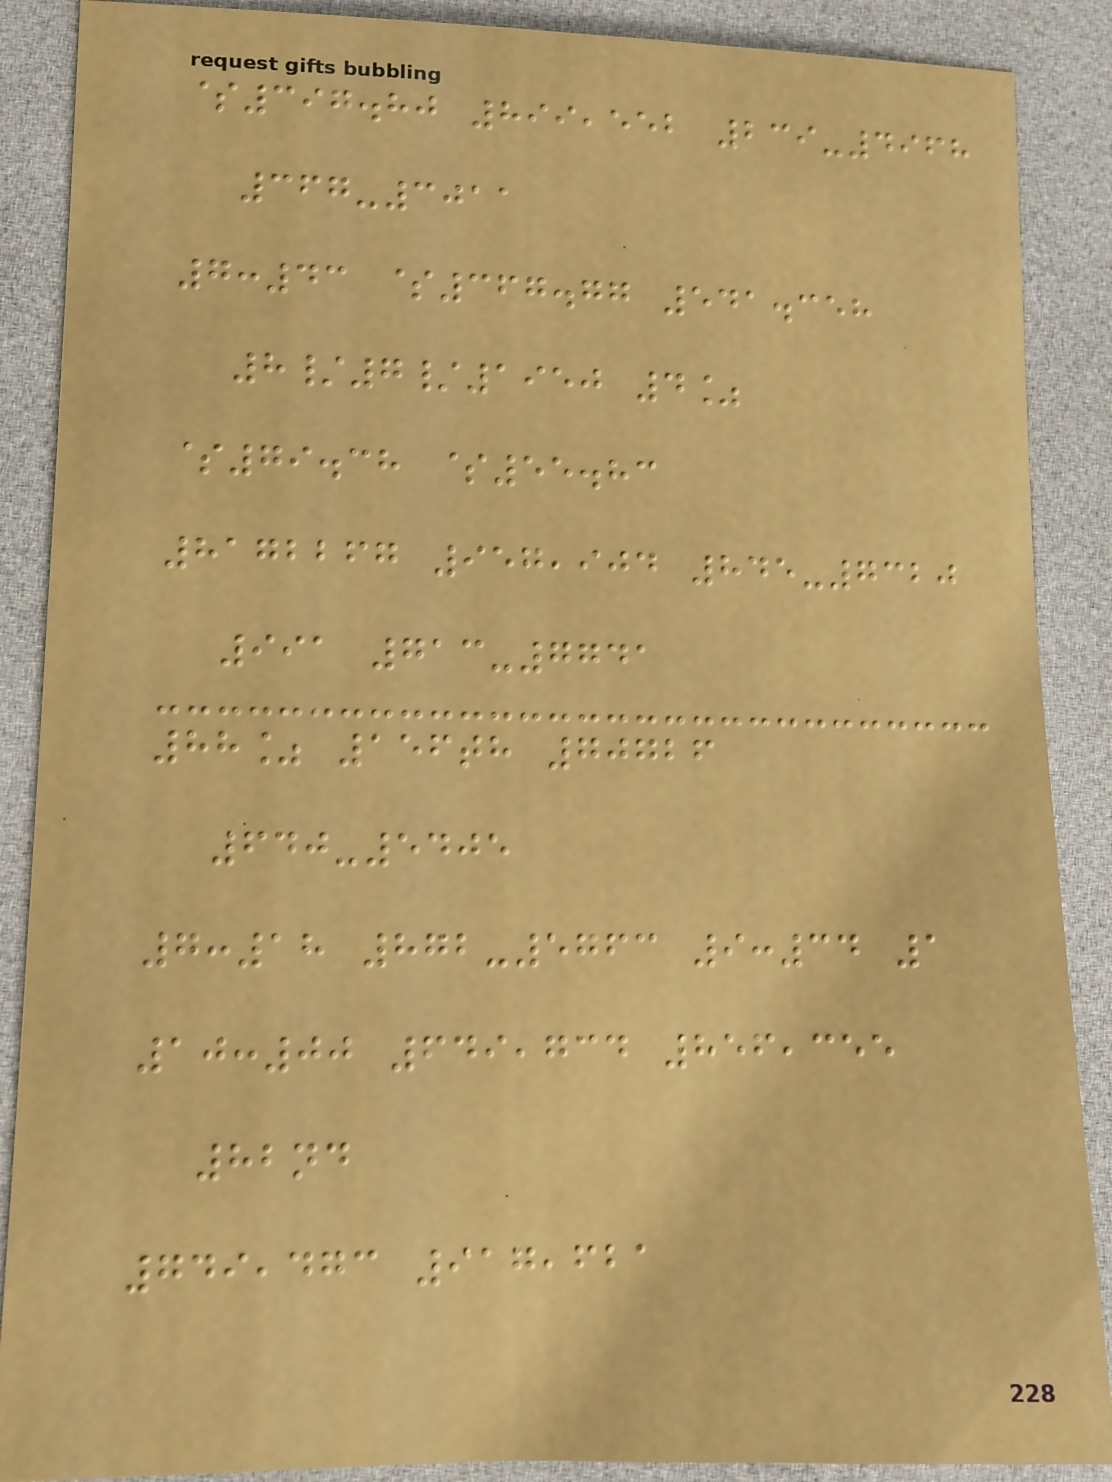$397.80 899,552 239-4968
367-3011
7:43 $367.77 541.358
8/7/1950 4%
$79.38 $55.83
8172267 957,904 845-7320
991 713-7741
88% 156th 70726
640-5405
7:18 872-5763 9:34 1
10:00 649,734 856,355
82nd
749,473 917,621
